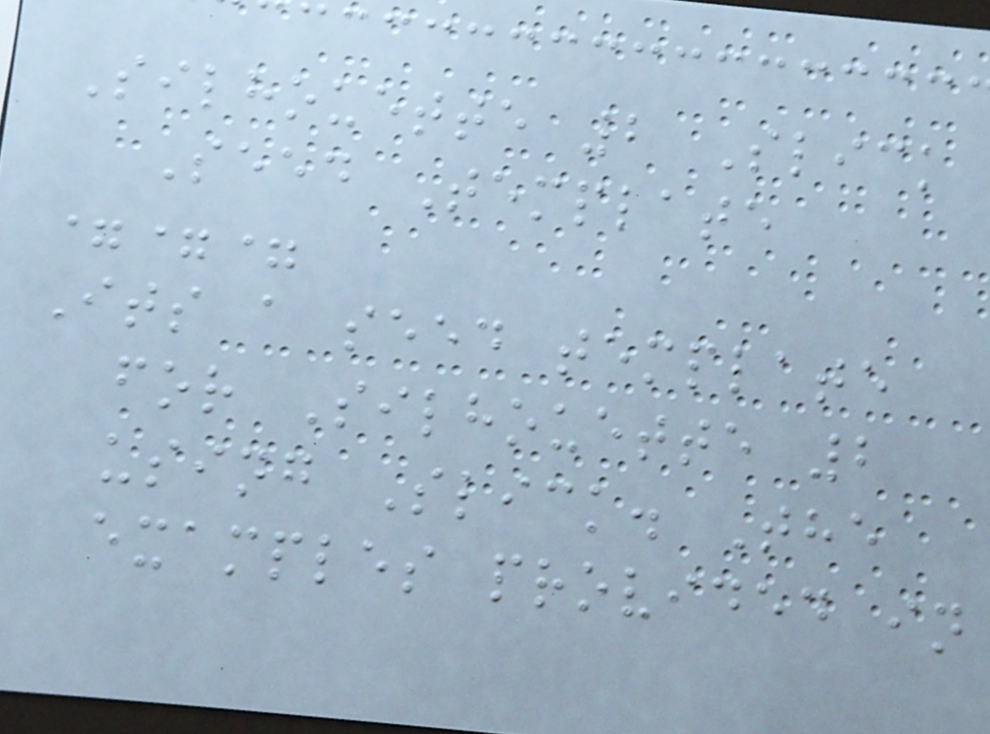Silhouette 2 Slick
Seed Template
===
Its a seed template
for Silhouette 2
using Slick. The
examples provided in
